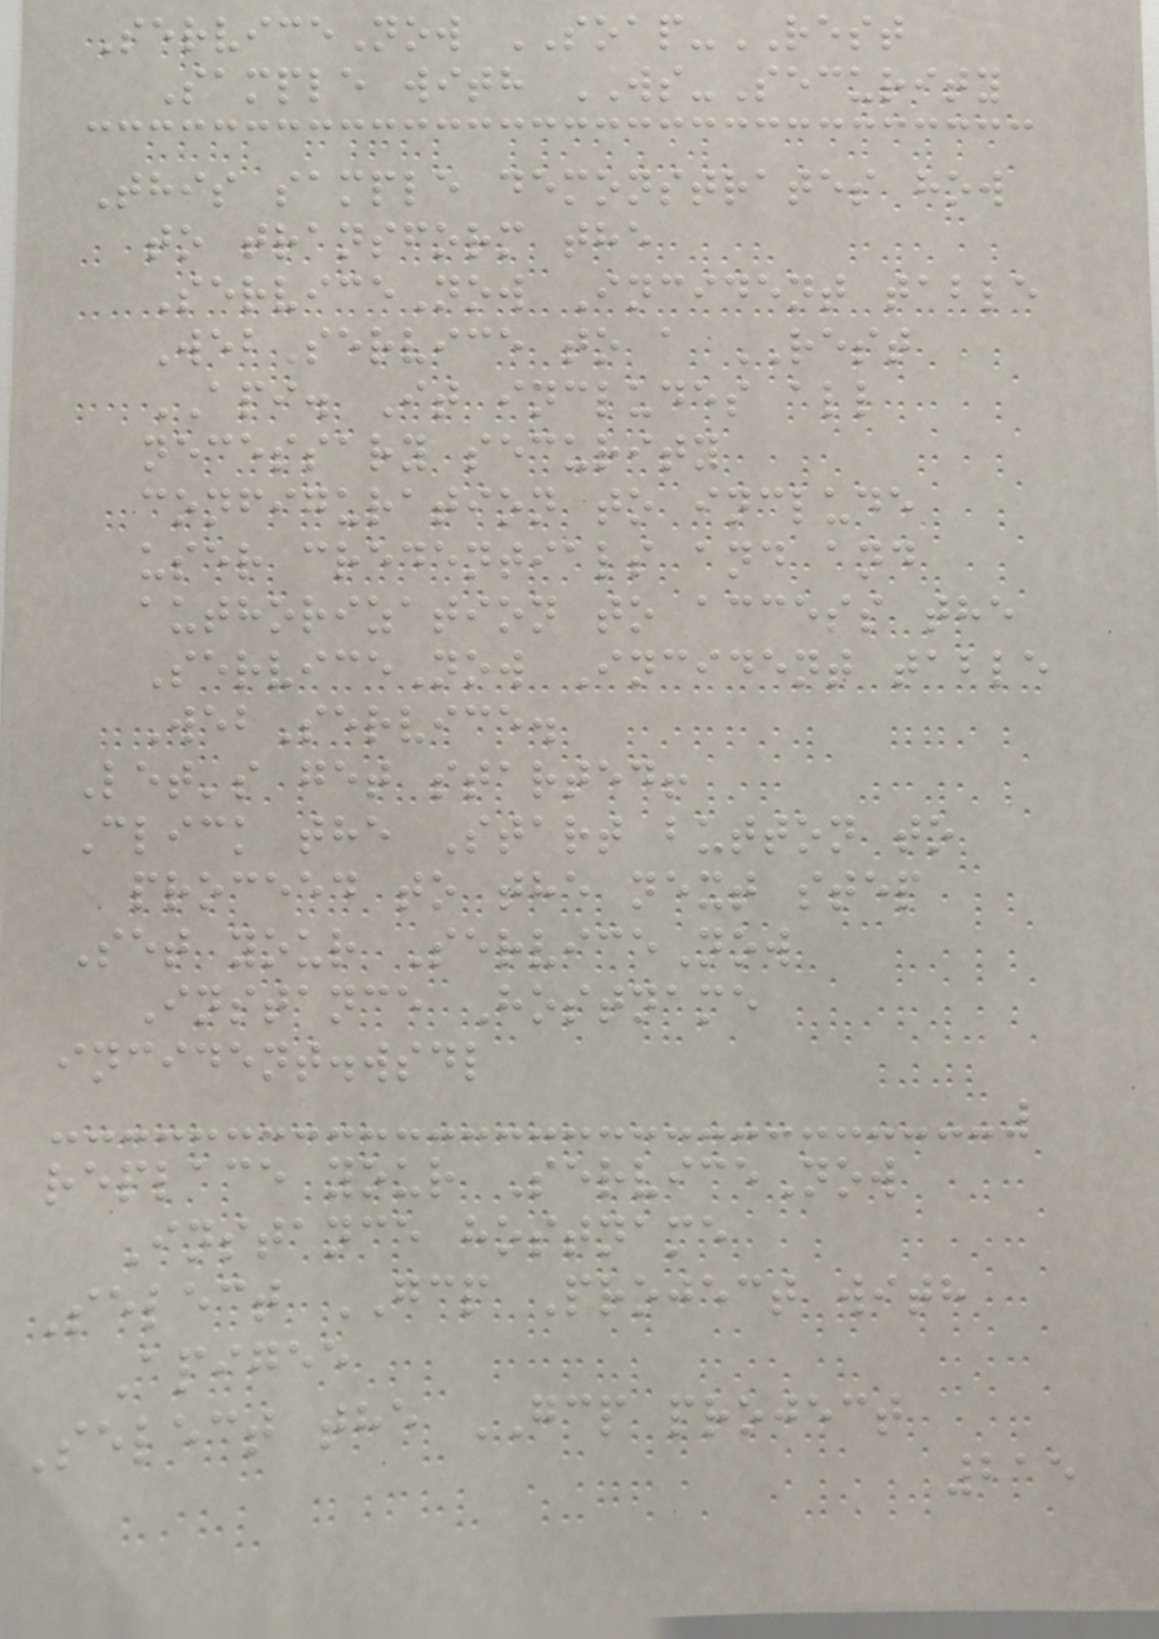ServiceNow SOAP-REST
Sample with WS-Security
This sample demonstrates how
to transform the
ServiceNow Incident table
WebService to a REST
API. It includes all
necessary security
configuration to include
user credentials and and
authorization to access the
ServiceNow Incident table
WebService.
Let's get started!
Click the Start button to
proceed to the next step
Set your ServiceNow
Instance Hostname
incident.wsdl
replace your ServiceNow
Instance hostname
Select GCP Project with
Apigee
Select the GCP project
215
